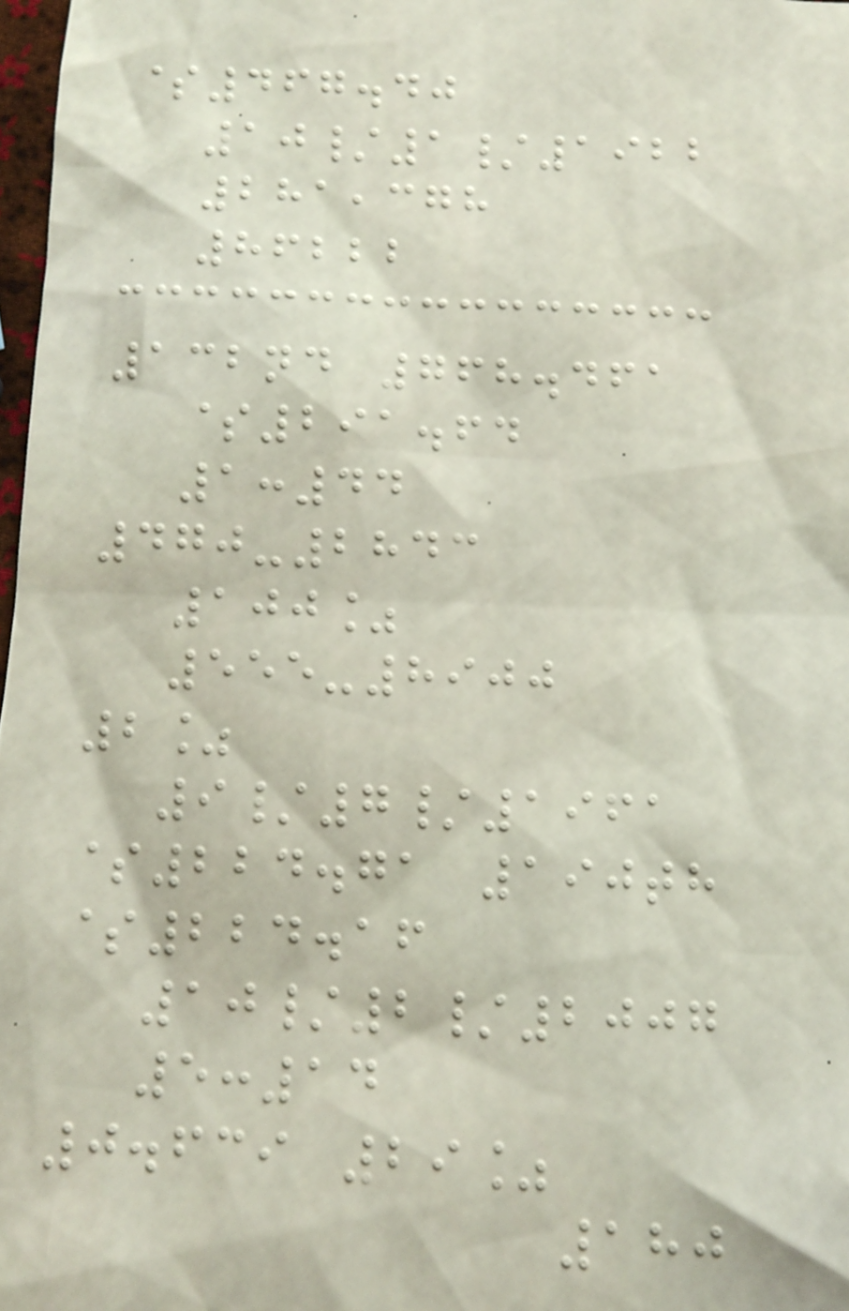$467.40
10/1/1922
281,378
86222
132nd 768.461
$291.64
1:44
470-2843
100%
555-8900
2%
9/7/1961
$224.71 190th
$224.16
10/2/2007
5:14
0.639 29%
180
